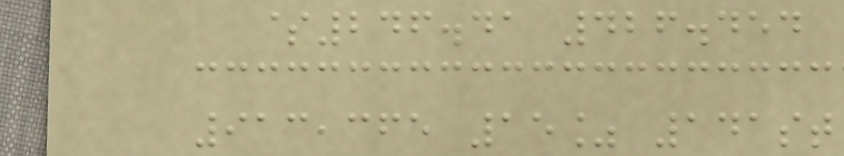$246.41 426.454
913,365 15% 141st
